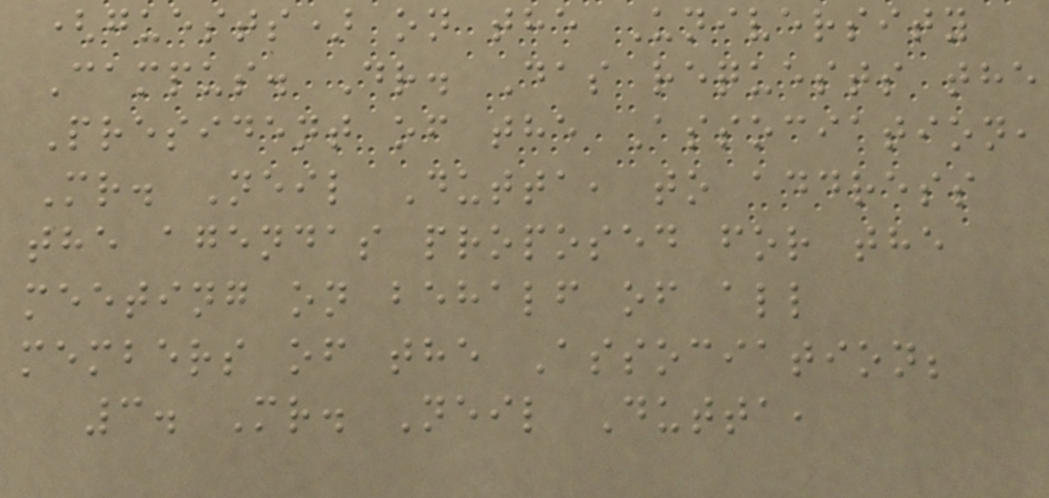(guests) on the University
Campus. Dr. Das requests the
President of the Association,
Mr. Neil Dutta, to address
the agendas proposed for the
meeting on behalf of all
members of the Association;
3. Mr. Neil Dutta,
